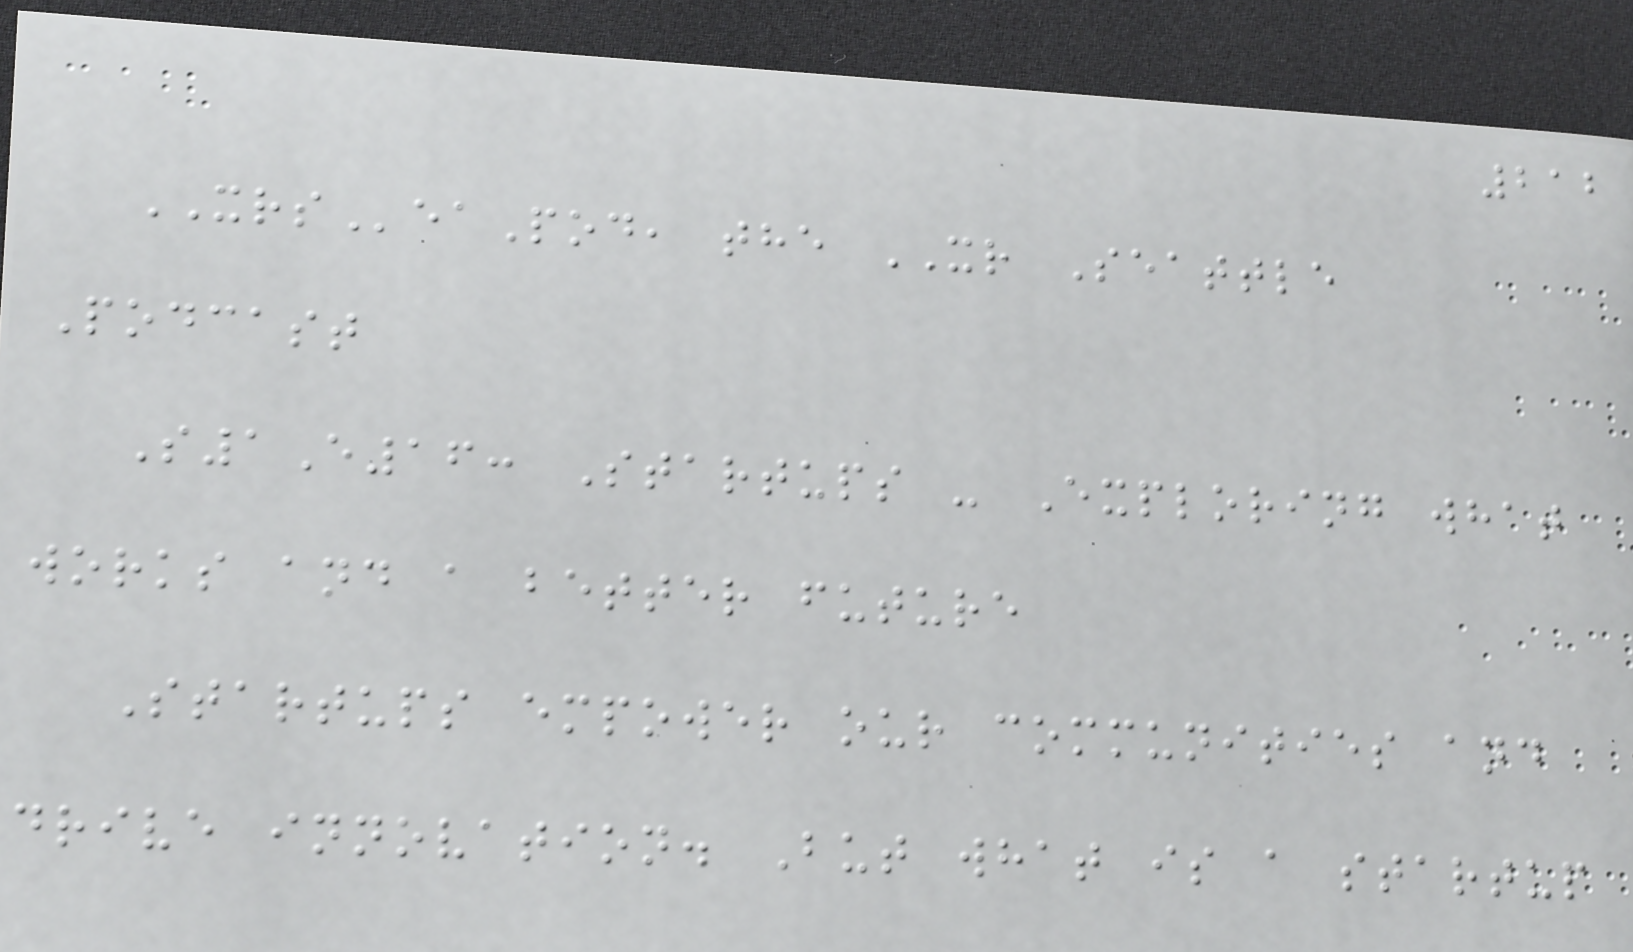212
XRSeaPod, the XR Seattle
Podcast
S1E16: Startups - Exploring what
works and a better future
Startups empower our communities and
drive innovation. But what is a startup
